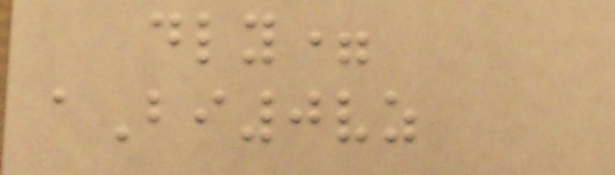dly=
aBi0vz
